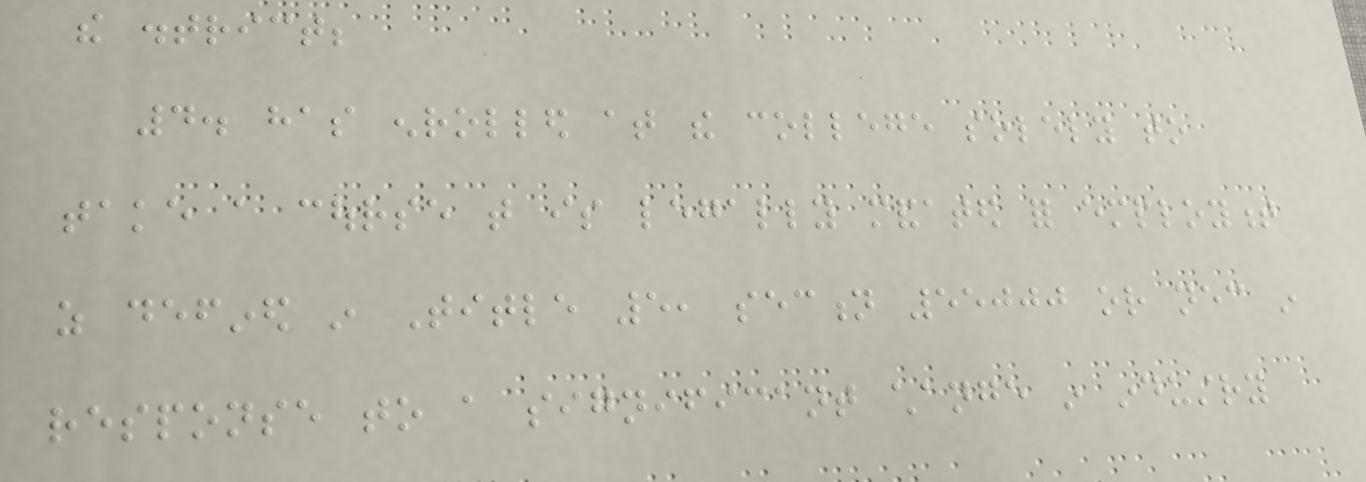the district;
4. has enrolled at the college solely to
take a course that is legally mandated for employment
as defined in Title 5, section 55000 or necessary in
response to a significant change in industry
